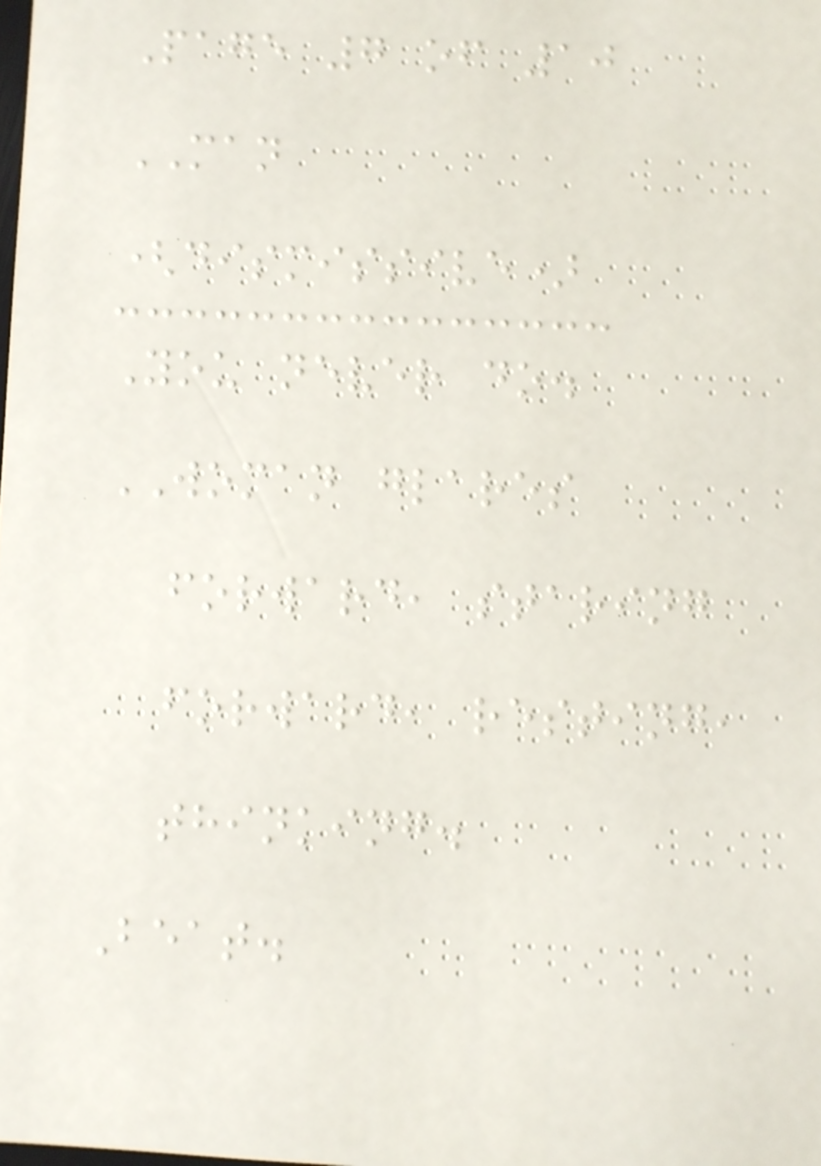Page 7 of 10
MAN
(dismissive)
You never do.
WOMAN glares
forward, staring
forward, resting,
thinking.
Beat.
